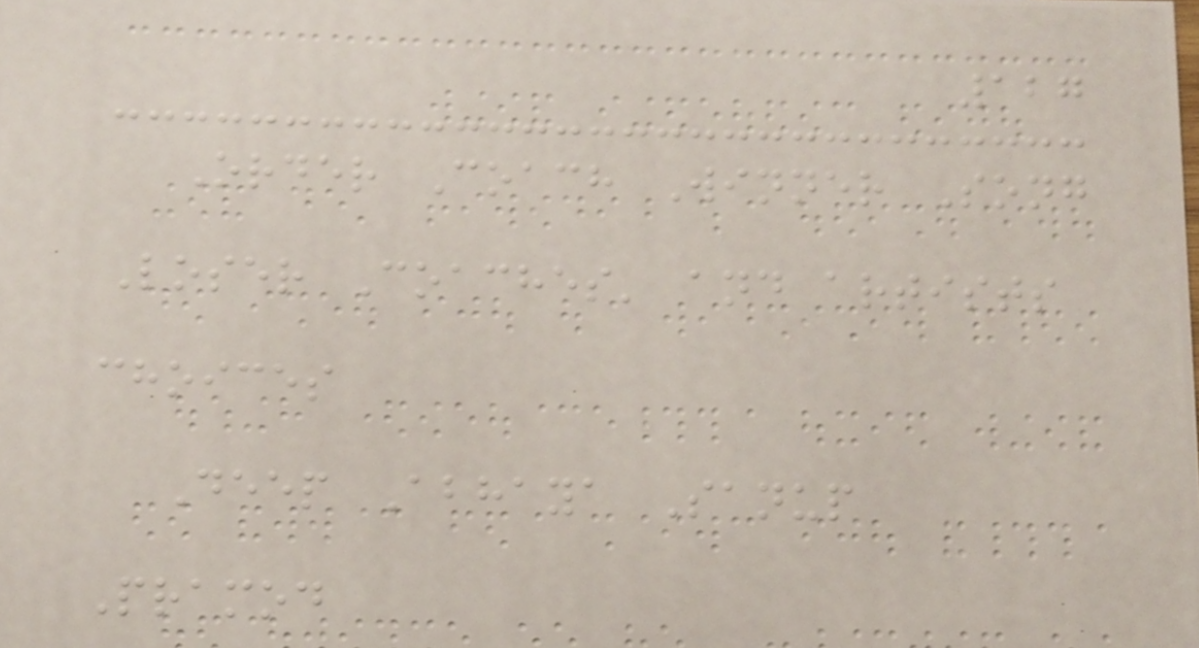127
Order Coach Winner Song
Loser Coaches' and artists
choices
Deep Abhaya Sanup
Pramod
